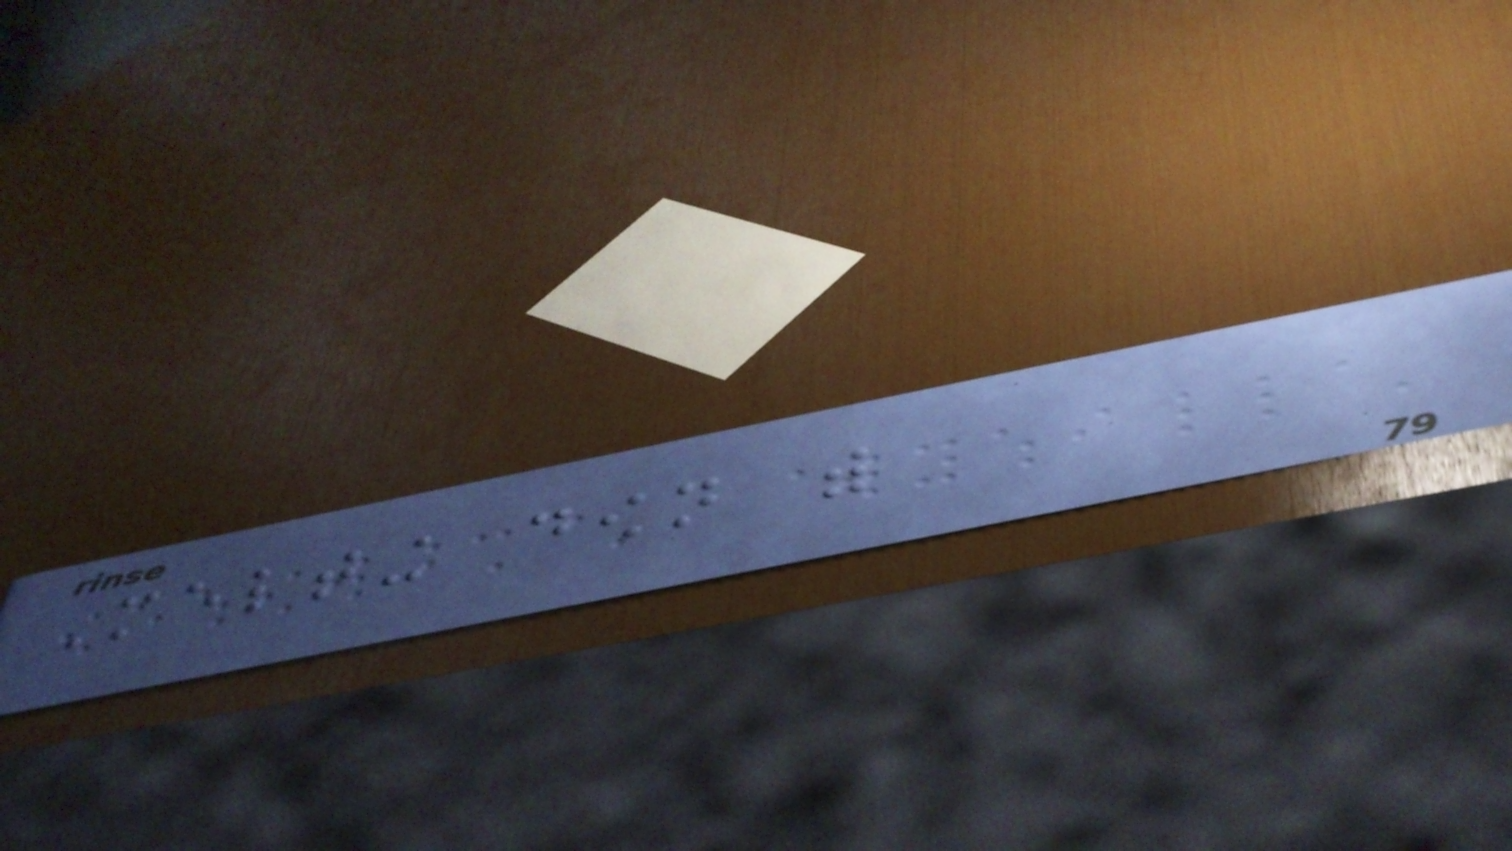Melting down with
